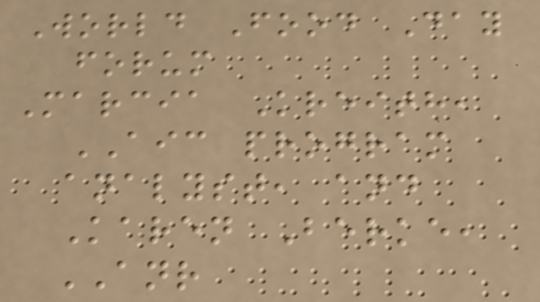World Food Day
forum
Marcia Kreith,
AIC program
analyst, and
Karen Berke,
ANR
